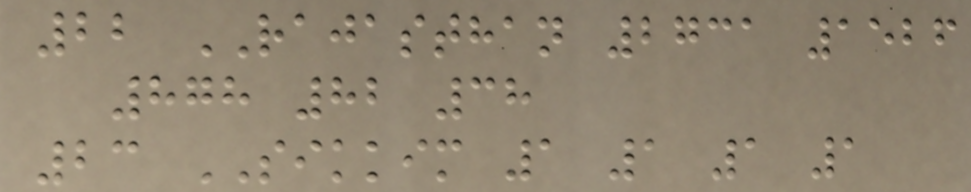22 RAJASTHAN 2731 1526
878 82 38
23 SIKKIM 1 1 1 1
